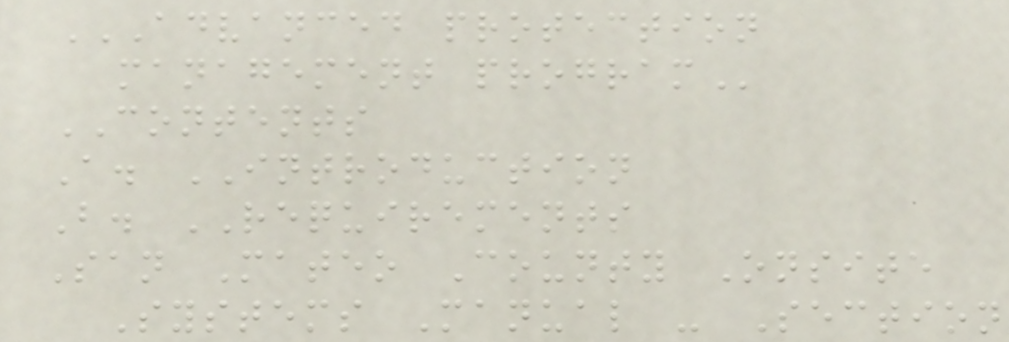ADVANCED PROTECTION
MANAGEMENT PROGRAM
CONTENTS
A. INTRODUCTION
B. REQUIREMENTS
San Mateo County Onsite
Systems Manual - Section
